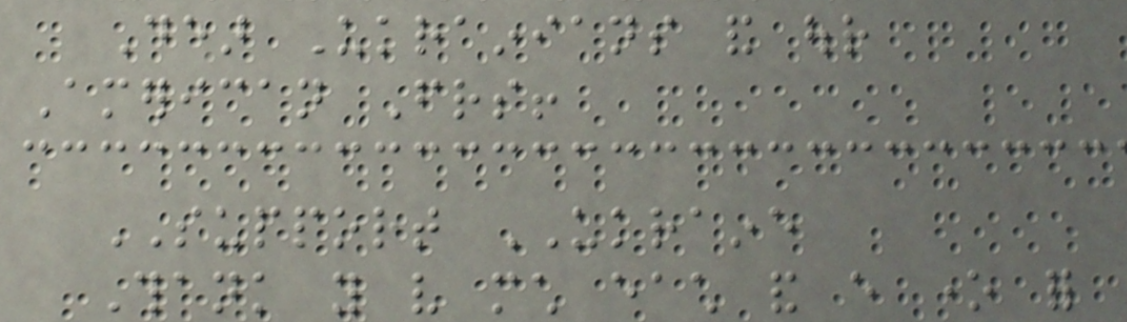Dear Ukrainians and our
American Friends!
SUPPORT UKRAINE
Thank you very much each and every one for
